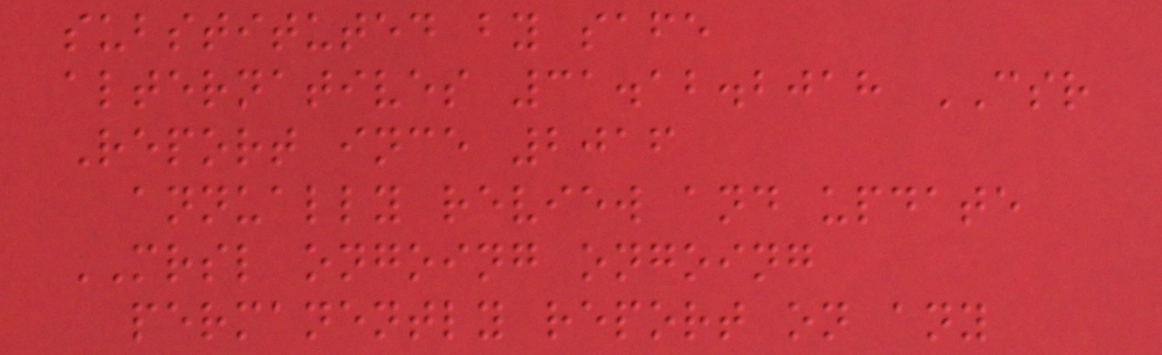substituted by safe
alternatives 31.12.2018 CSR
Report ince 2016
annually review and update
MRSL ongoing ongoing
permanently report on any
